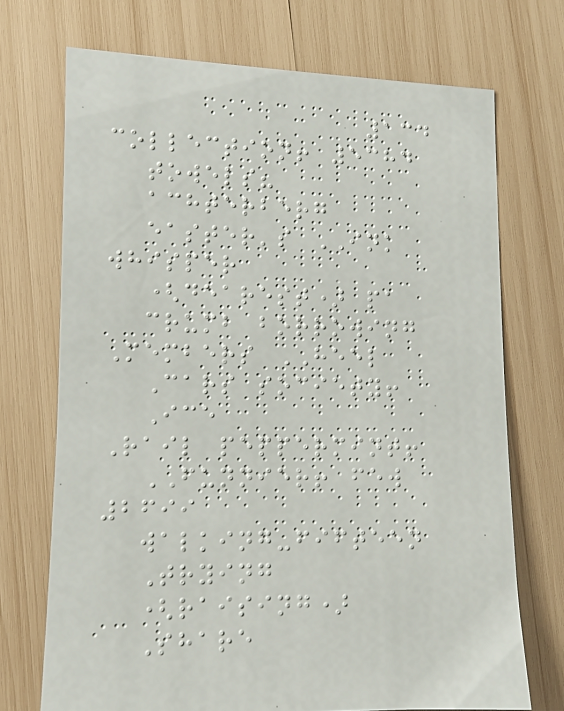134
collection! 5384
towels?
achterberg
easter's INK
whisper
(dearest) pa
crumb borrowing
Members HEEL
Cars society!
Ice
Rail peppermint!
FUNNIER! few
2699
walking-fifteen
Trying
(raising)
Share
